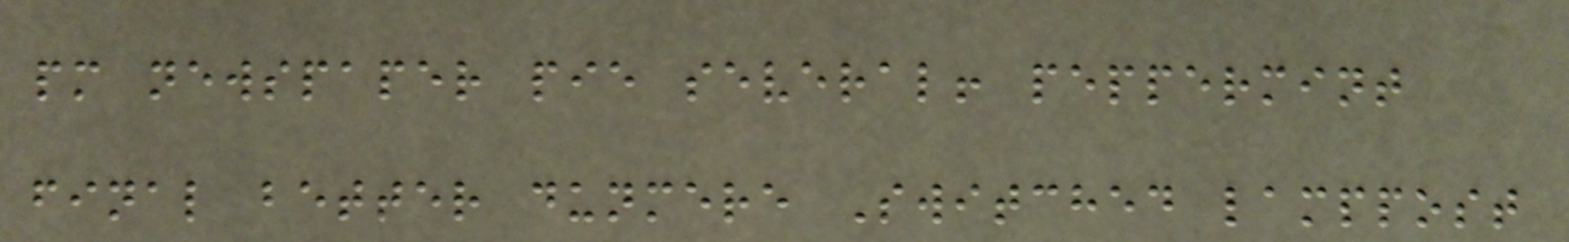pm newspaper pie several! peppermint
final better dunmere Switched lamppost
